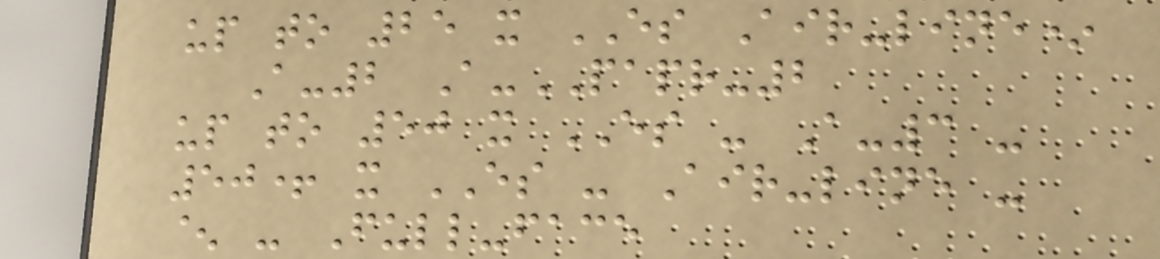up to 25 x ES Air-line*
A-2 A-PAPR-2
up to 50 x ES - A-3 -
50+ x ES - Air-line -
^ - Full-face
